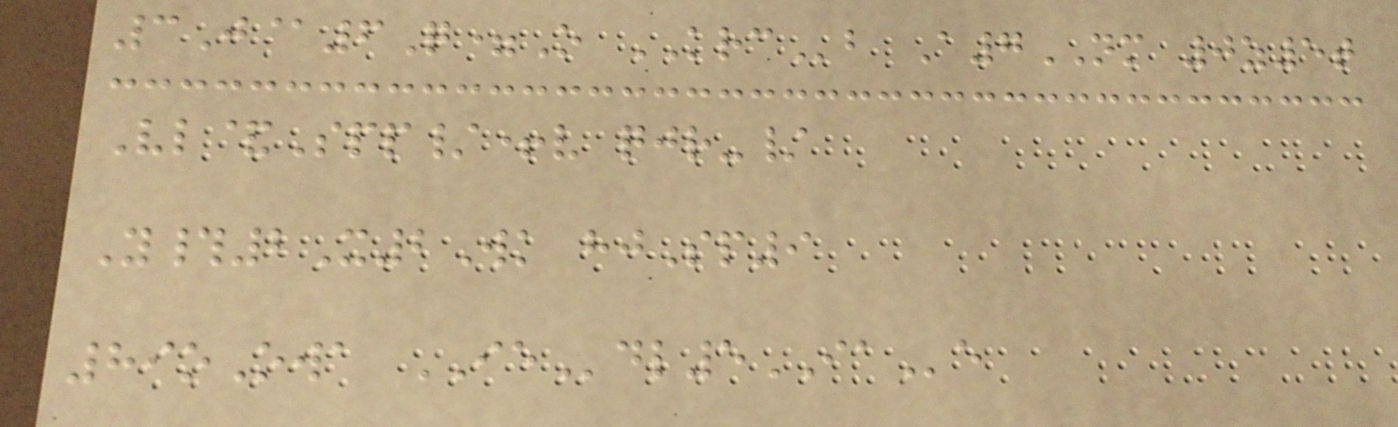3J@6Q=O KRCb A7NM 0z5t
Vl&Spp/+v qjr-/
Y#2X2Wk hjSp9
89oOwa IEdl5IAe
